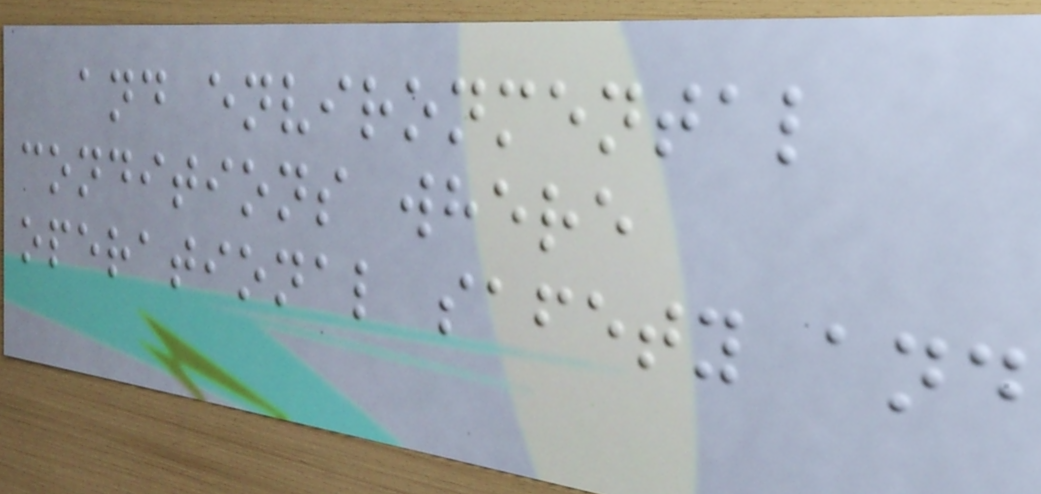and environmental
conditions where
operational safety and
